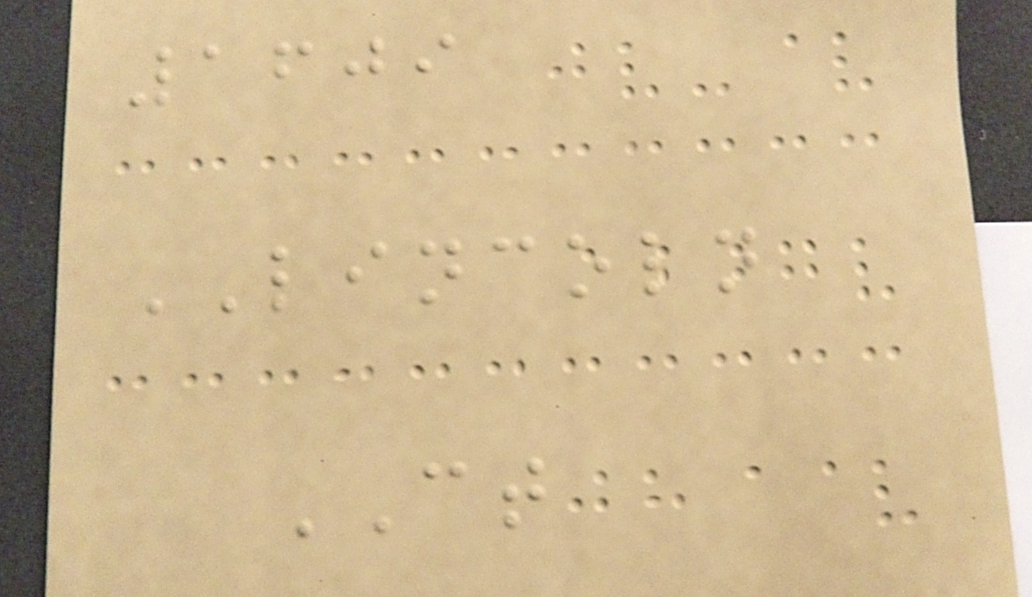1609
LINCOLN
CT
